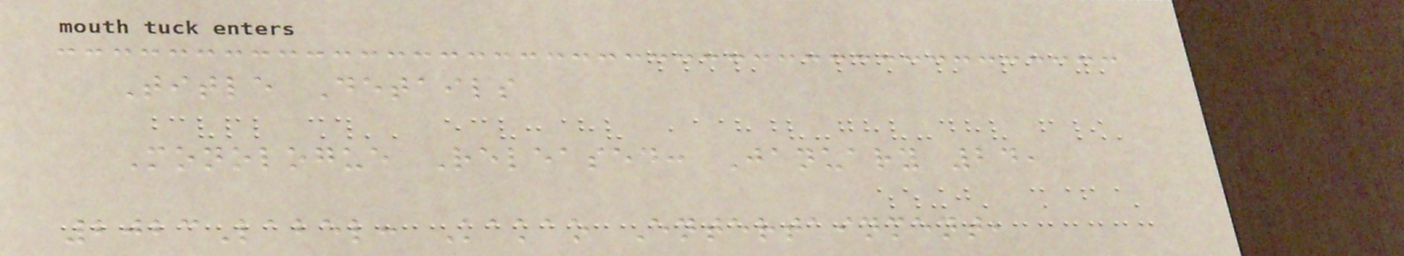Title Details
Monologue Released: January 24,
2023Label: Kakao Entertainment,
